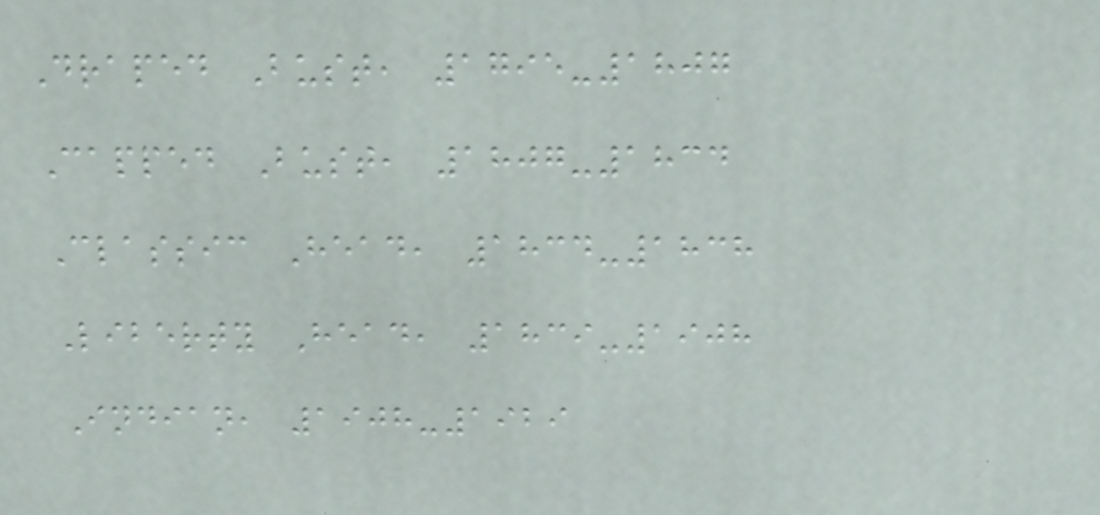Draped Bust, 1795-1807
Capped Bust, 1807-1834
Classic Head, 1834-1838
Liberty Head, 1839-1908
Indian, 1908-1929
